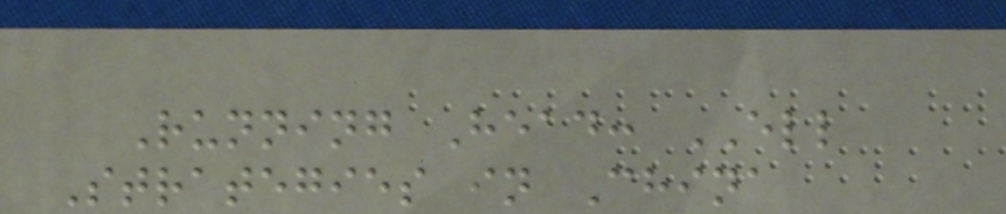Running Head: ELL
Strategies in China
